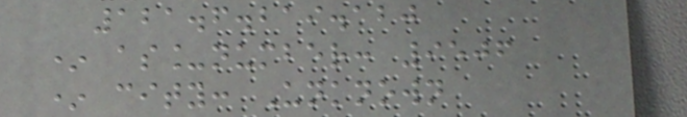121.6.219.120
* as_number: 9506
* city: Unknown
